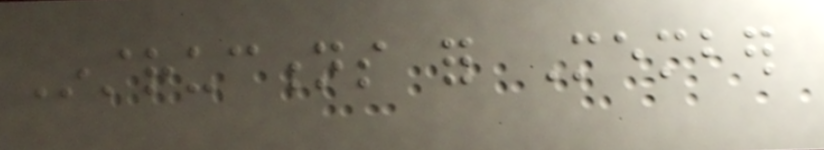Instructions for Member
